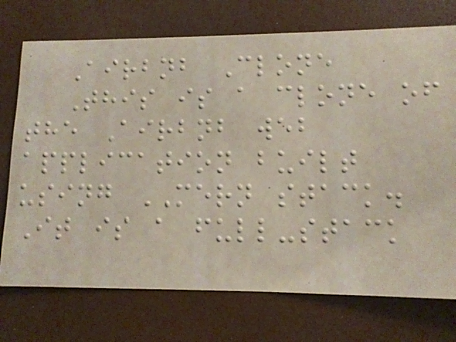Airbnb Clone
This is a clone of
the Airbnb web
application built
using MERN stack.
It is a full-stack
